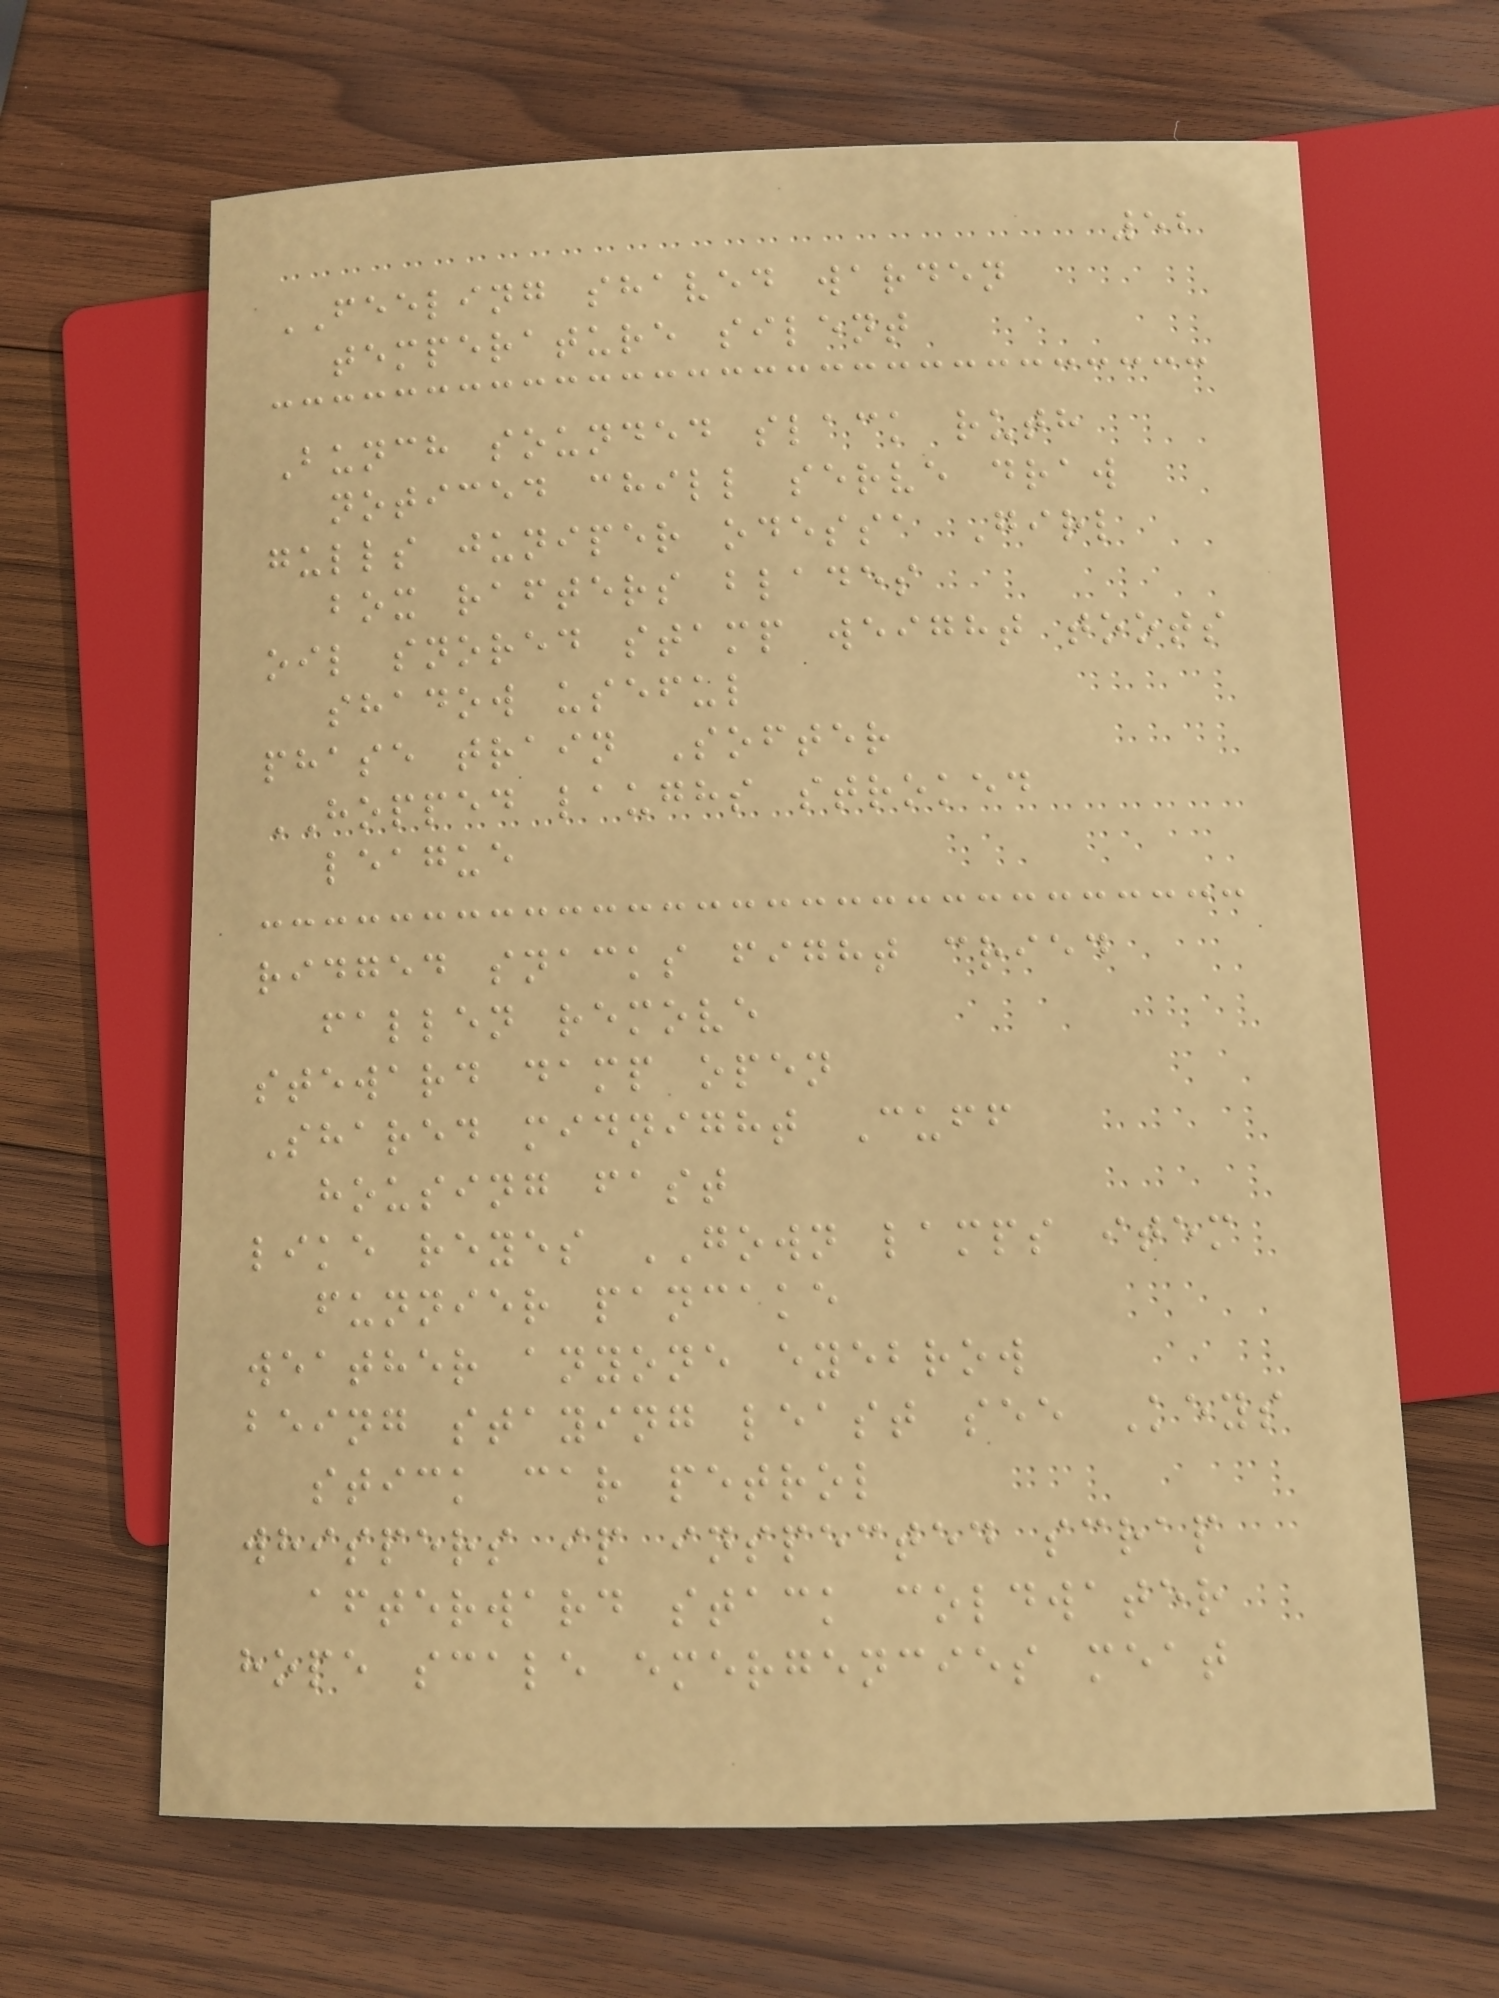52
FEELING shaved warden
temperature silent
Bunch sounded slack ruth
noticed chill serve draw
gulls juniper odessa Girl
box rafters blades
oil snored stamp weight toots
shadow useful
phase train Softer
HOPPED laughs stroked
league
ridged snacks fight cried
fallen remove
steward damp open
Shared midnight Cuff
housing fast
like reyes GOWN lamps item
funnier pancake
weather anyone eyebrow
being staying least see Keys
stick car petrol
whispers ip inspected scrap
afterward stack coldwater
hope scale emergencies meat
